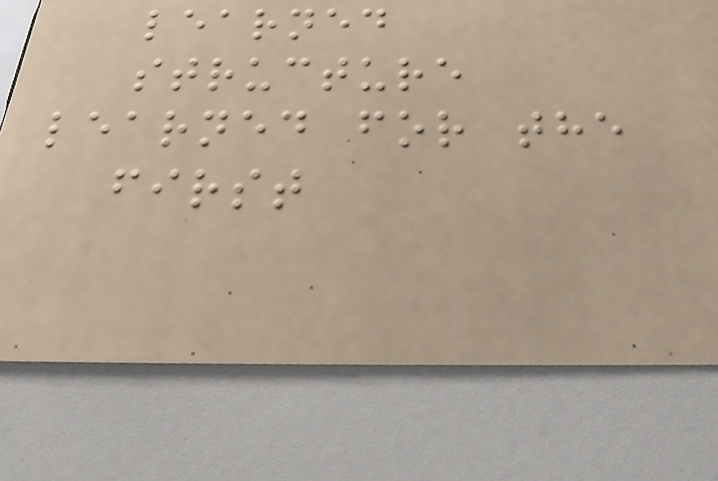learned
structure
learned for the
first
